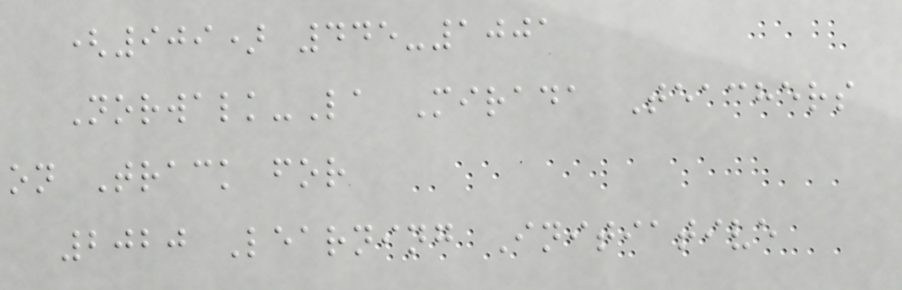(909) 445-1001
Norwalk-La Mirada Teachers
on Track for
2020 Learning Initiative
